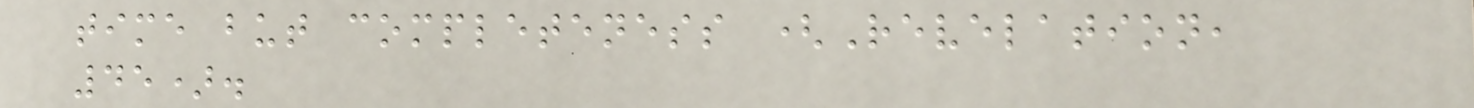time but completeness (Revelation,
45).
